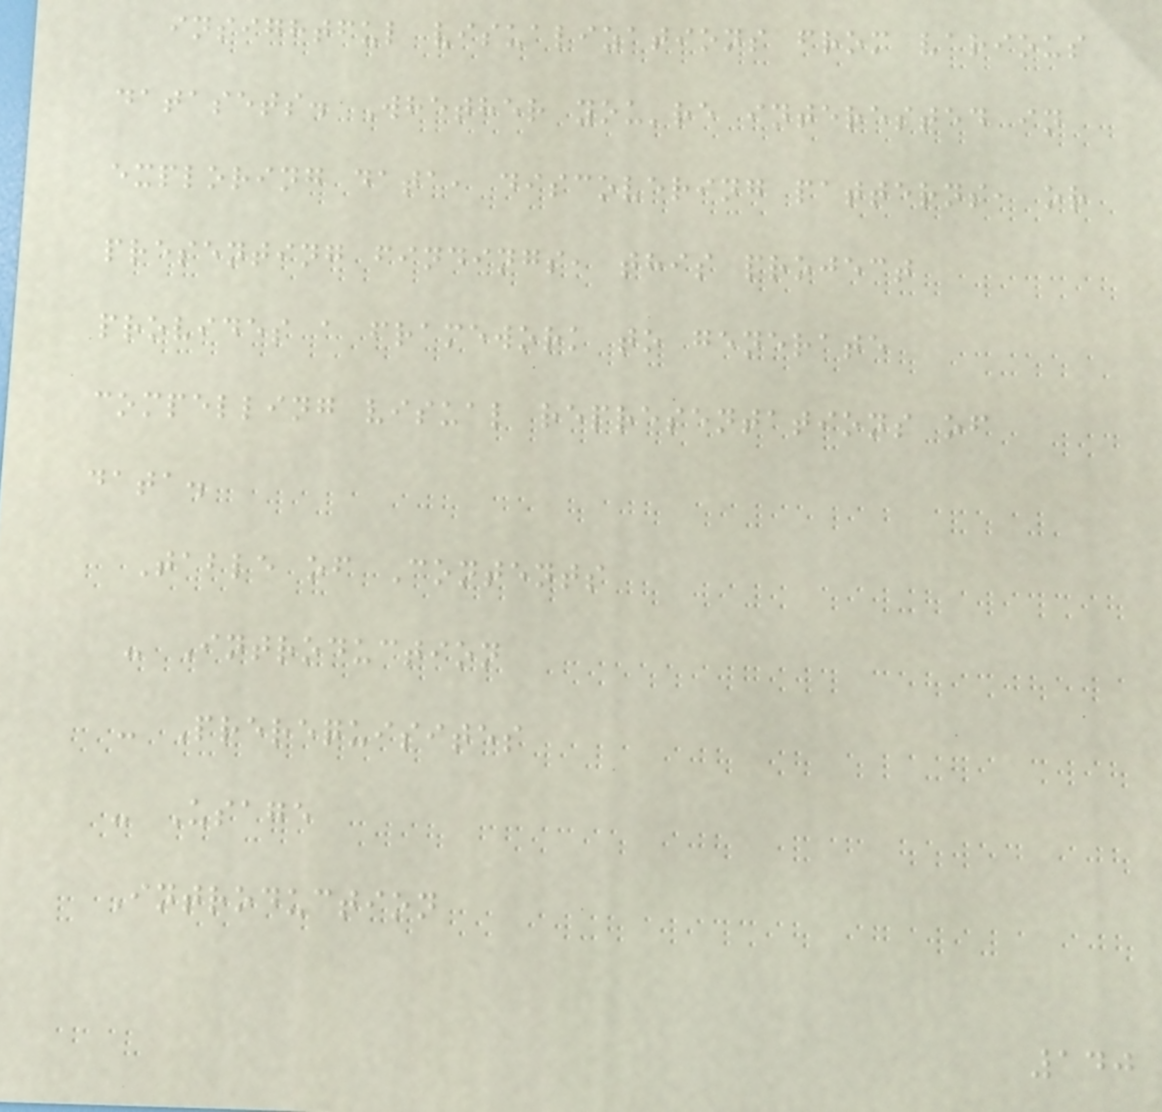insightful visualizations from various
datasets. Whether you're interested in
exploring data, discovering patterns, or
presenting findings, this project
provides a framework to generate
compelling visual representations of
data.
Table of Contents
- Introduction
- Prerequisites
- Usage
Introduction
140
